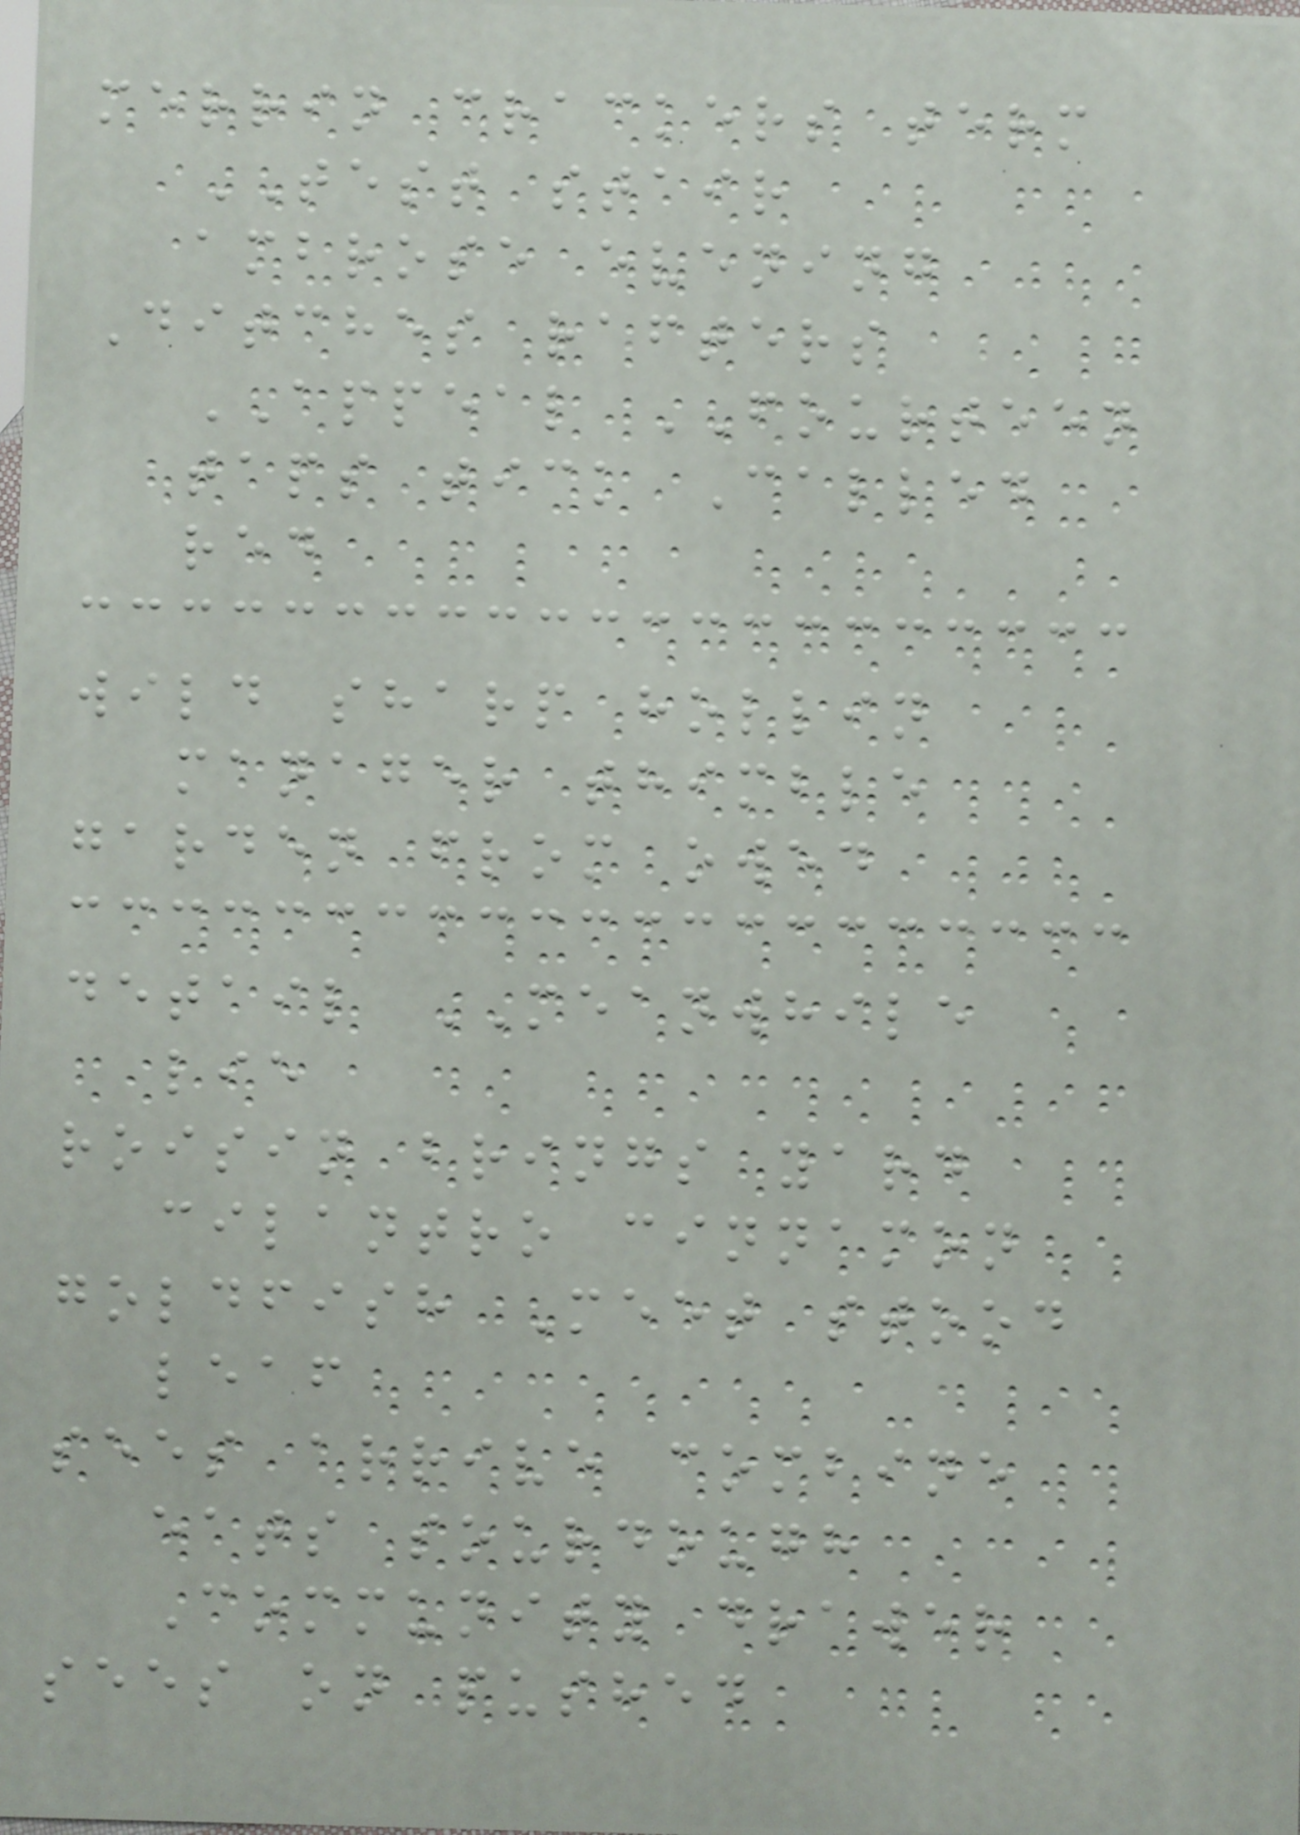merrin crackers term
TEST stair
ambrose evening
Ditches rafters
APPEAL FOURTEEN
taps tick Called
red
wild sharp hollin
manager thimble
garden from owed
detail MEANWHILE
lie
roisin brings yard
cilantro cinnamon
goldfish Meet stood
leaf
sees arrive combine
eats sourdough
Community drawer
sees on pushed
